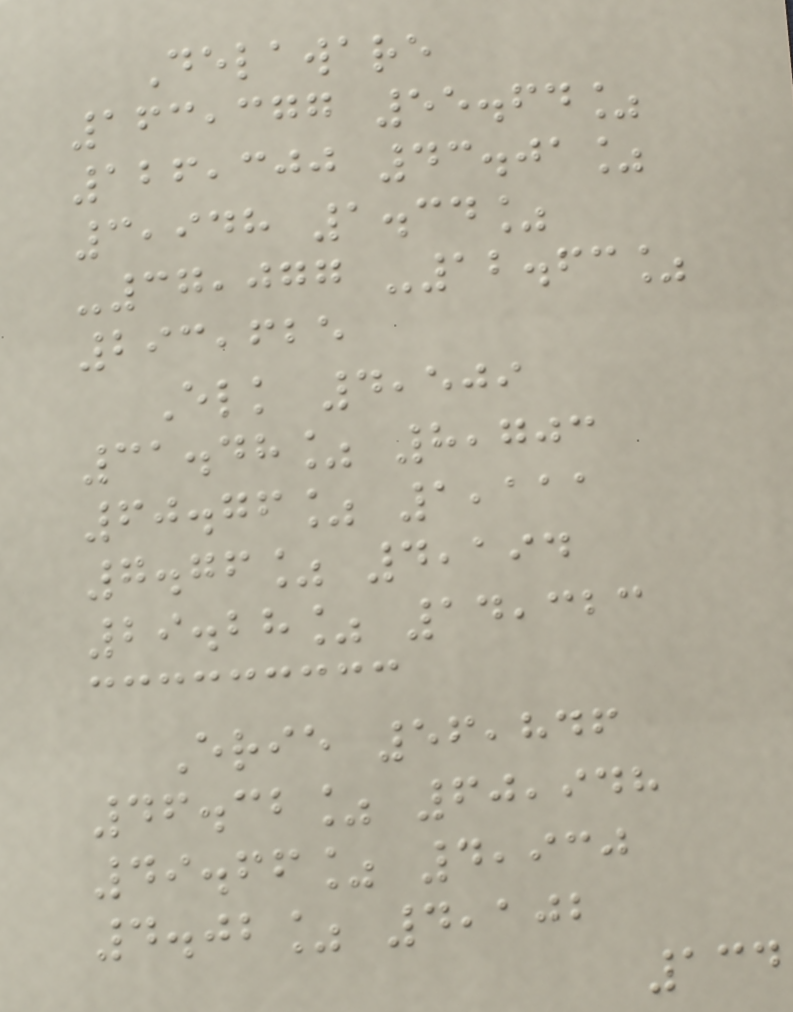Delaware
163,377 55.64%
126,300 43.01%
3,948 1.34%
-37,077 -12.63%
293,625
Elk 4,509
31.48% 8,703
60.76% 1,111
7.76% 4,194
29.28% 14,323
Erie 56,846
46.32% 60,948
49.66% 4,930
4.02% 4,102
134
